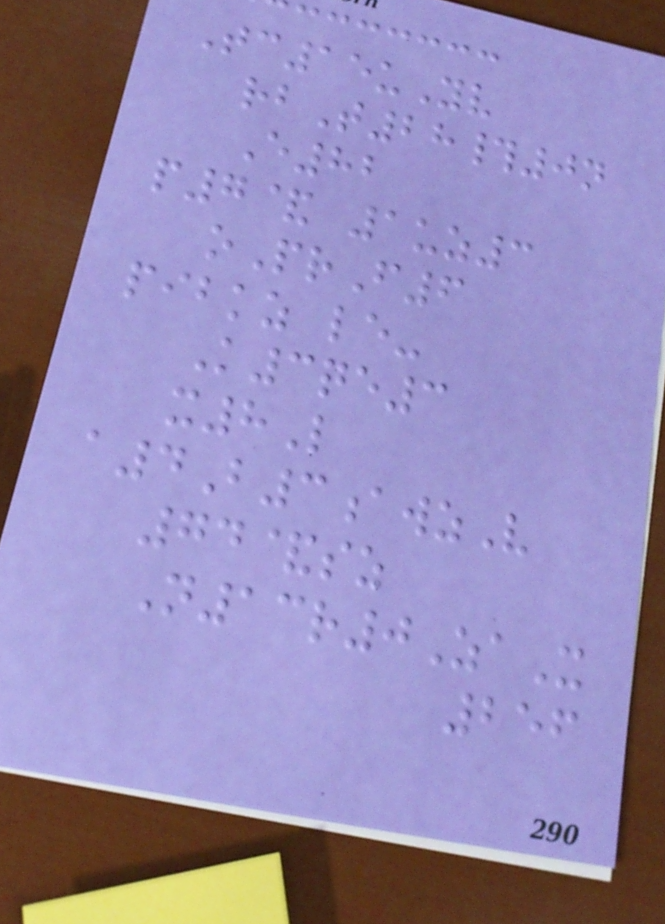Tc15uYv
rbT28#0n
E82
p7& 1uz3
oPrF6
pibkz le-
K3qe3
x8L
a4B3awzV
74&sz
N13r0ZaX
256
